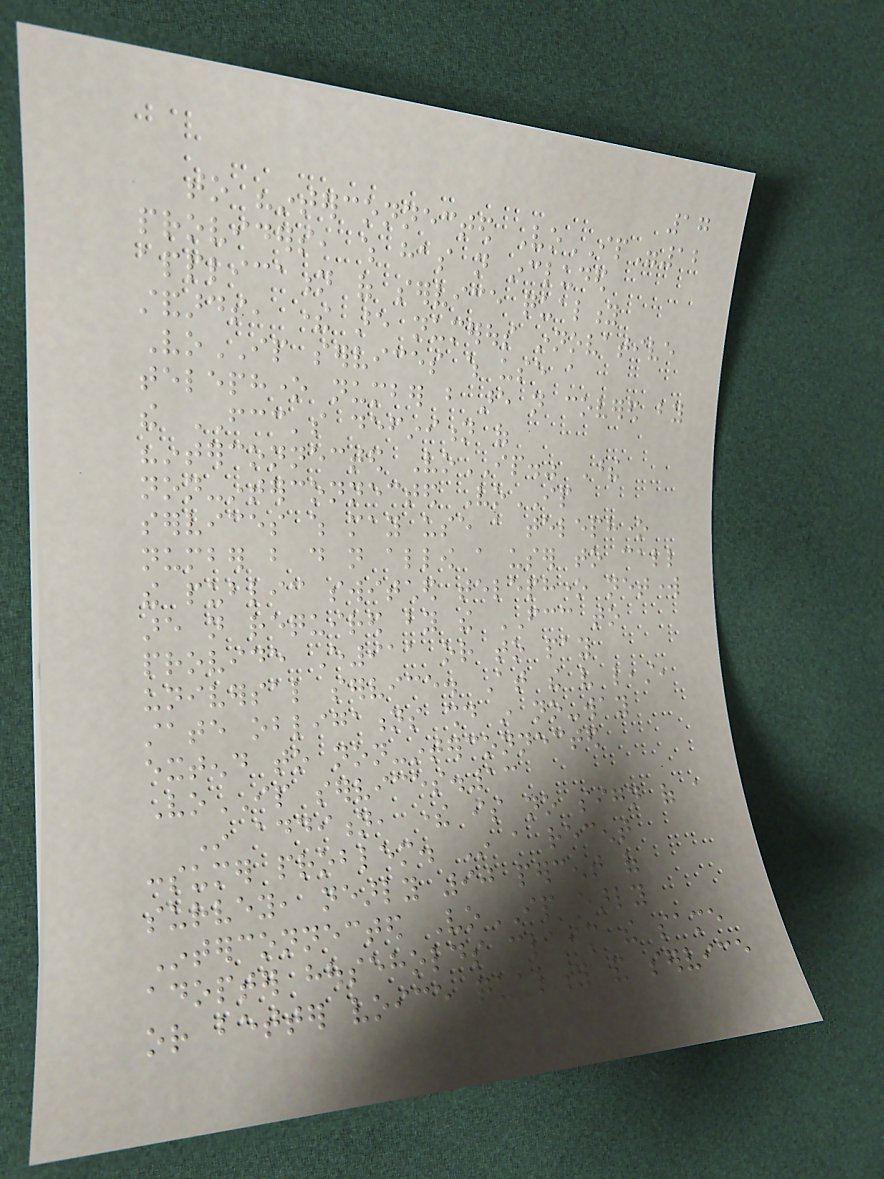17
to "interconnected VoIP"12
providers, which has not included
application of service quality
standards, there are numerous innovative
VoIP services which use a
telephone number but are not covered by
the FCC's definition of
"interconnected VoIP." These
non-interconnected VoIP
services which may use a telephone
number but do not allow a user to call
the public switched telephone network
are not required by the FCC to
provide E911 or to pay
universal service. At the very least,
state obligations should in no-way
extend to non-interconnected
VoIP services.13
In addition, there is no sign of a
consumer problem. In a recent
survey, nearly 90 percent of
Interconnected VoIP early
adopter households claim the same
or better voice quality and service
